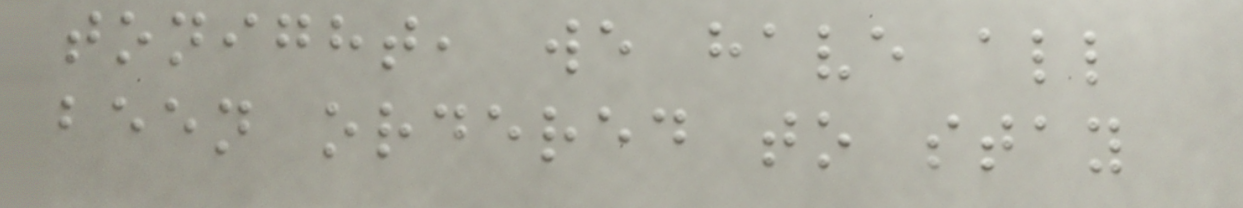tonight, we have all
been ordered to stay
